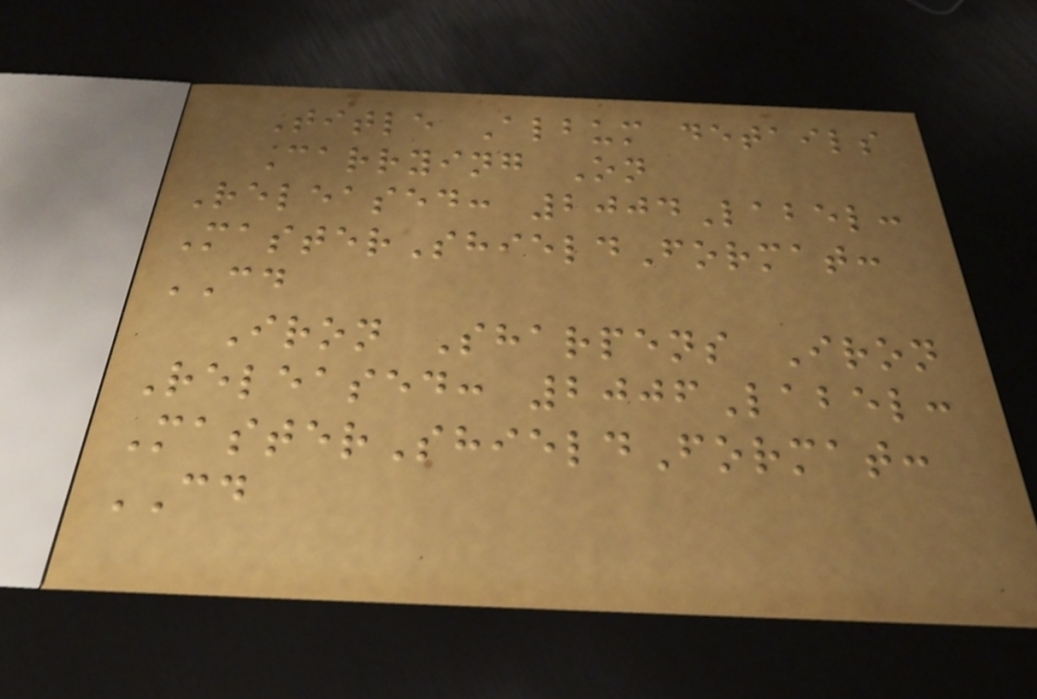Title Album details
Carrying On
Released: 2004Label:
MasterShieldFormat:
CD
Iron Sharpens Iron
Released: 2006Label:
MasterShieldFormat:
CD
